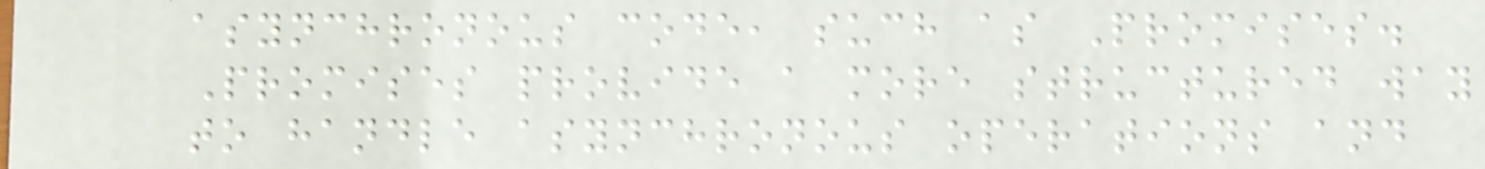asynchronous code, such as Promises.
Promises provide a more structured way
to handle asynchronous operations and
